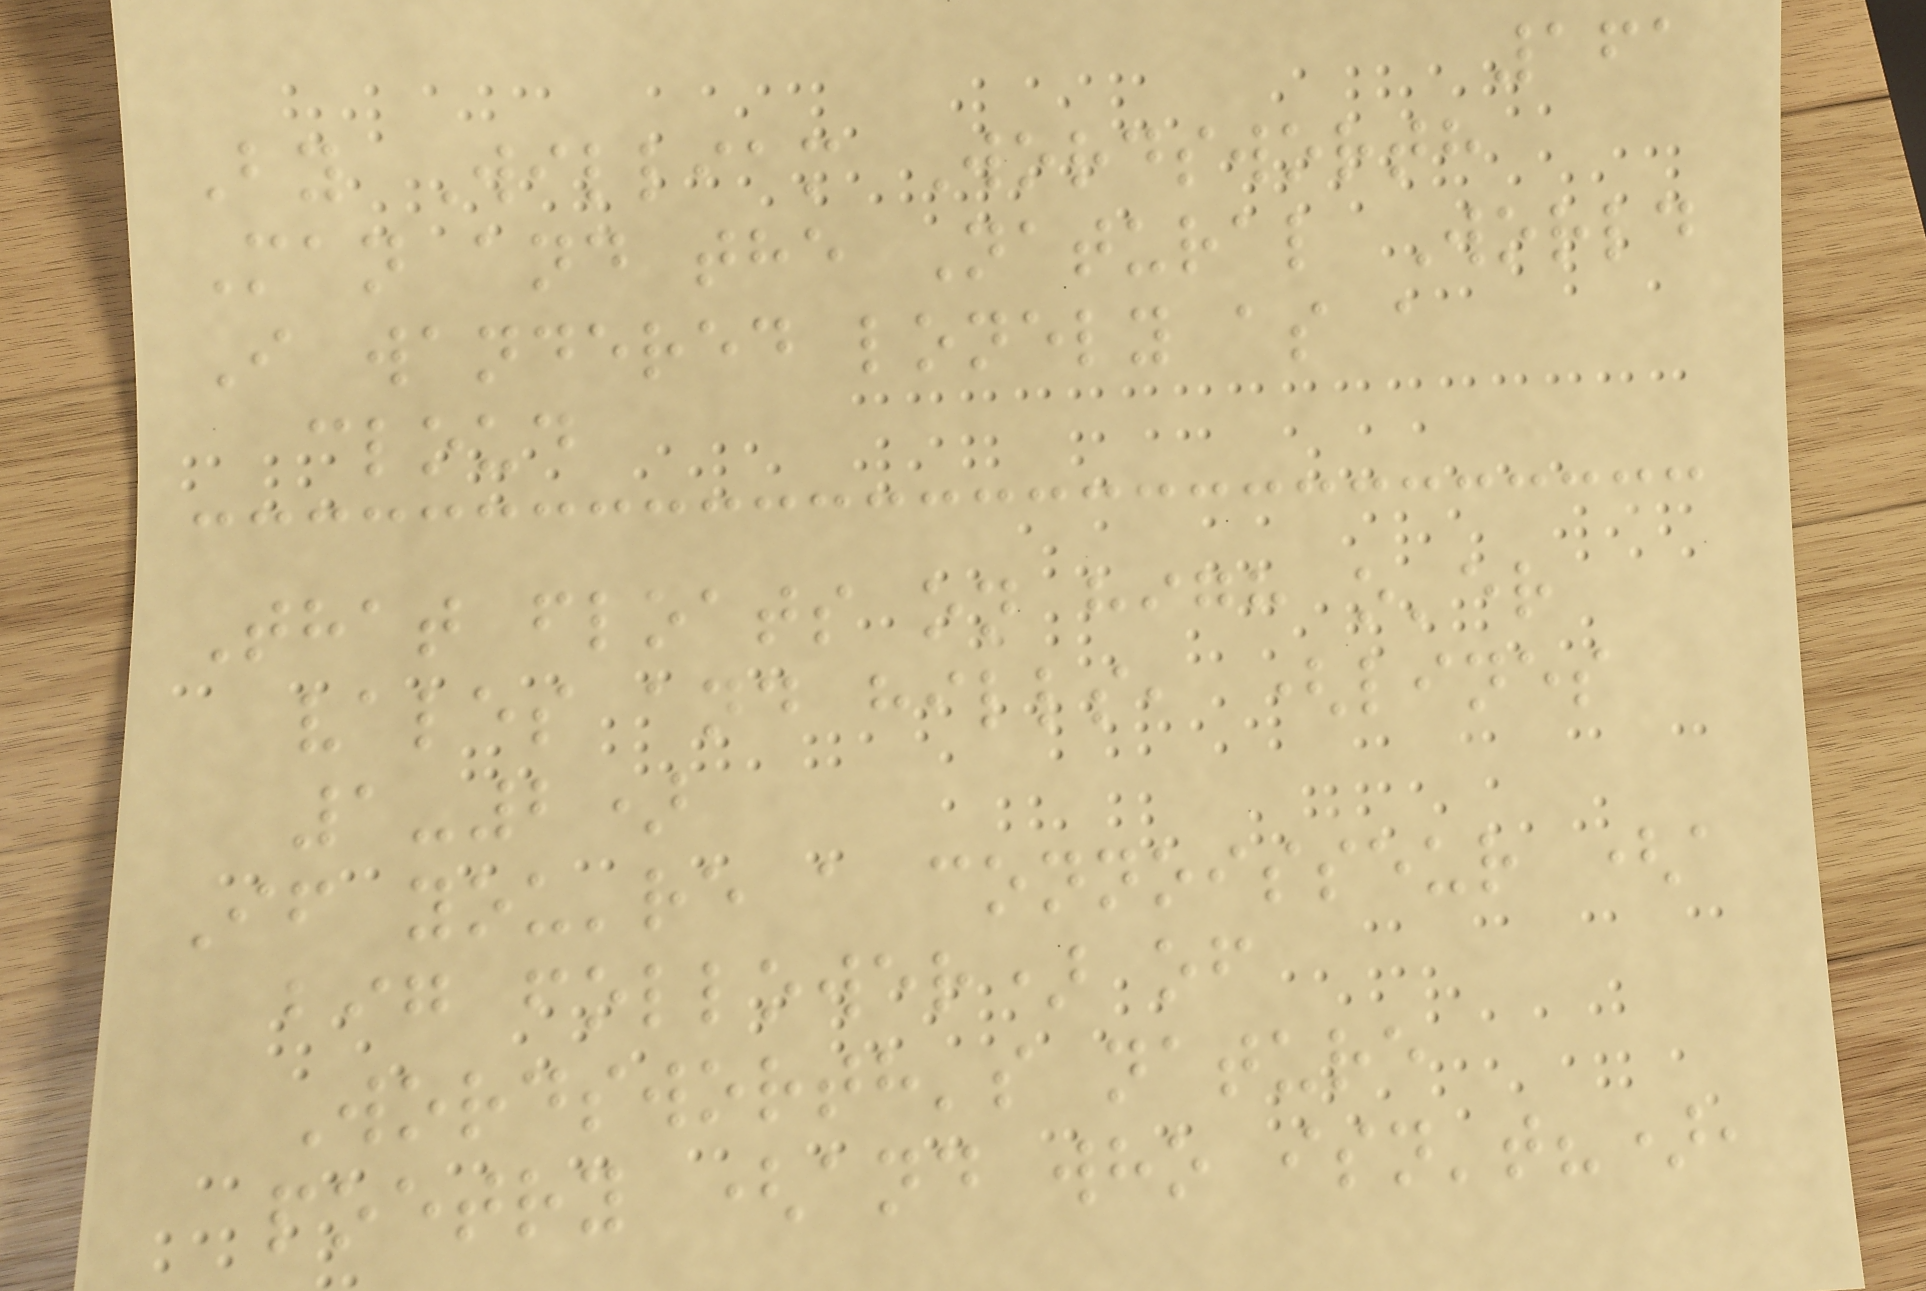161
By William Wordsworth
Man and the Natural World
I wandered lonely as a
cloud
That floats on high o'er
vales and hills, (lines
1-2)
If you're a connoisseur (a
big follower) of
Wordsworth's nature
poetry (and who isn't?),
